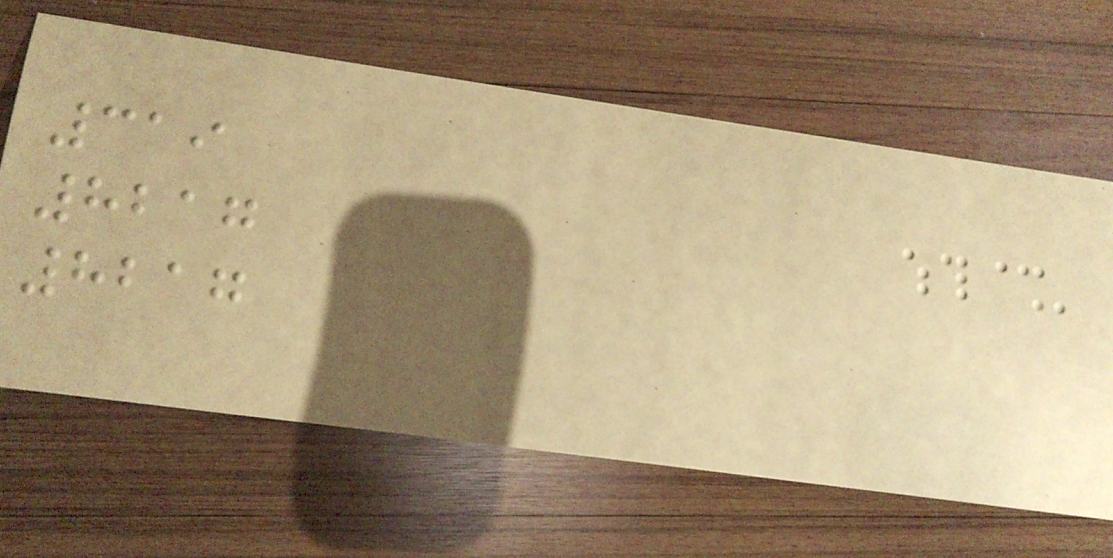319
8217
8217
